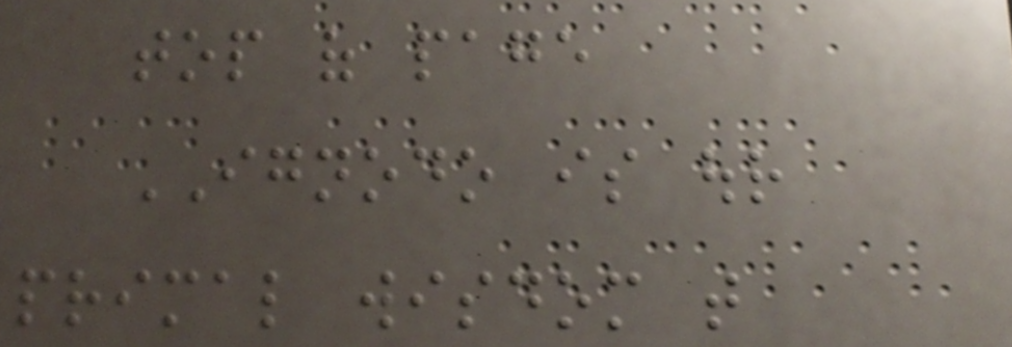top of page
IGNODO is our
primal wisdom that
